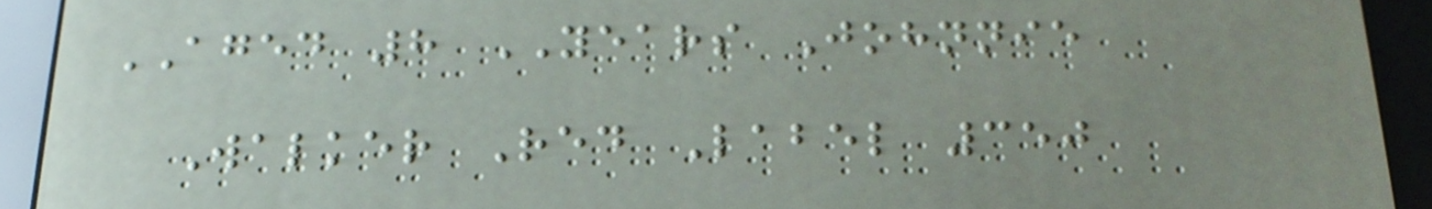AGED 8 YEARS Johnnie
Walker Red Label 350
